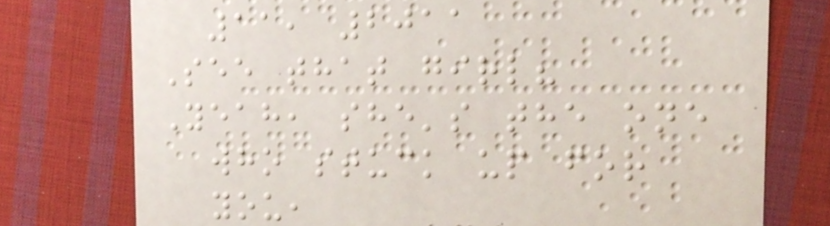11, 2011
See that girl?
Yeah, she's the one
who stuck up for
you,
